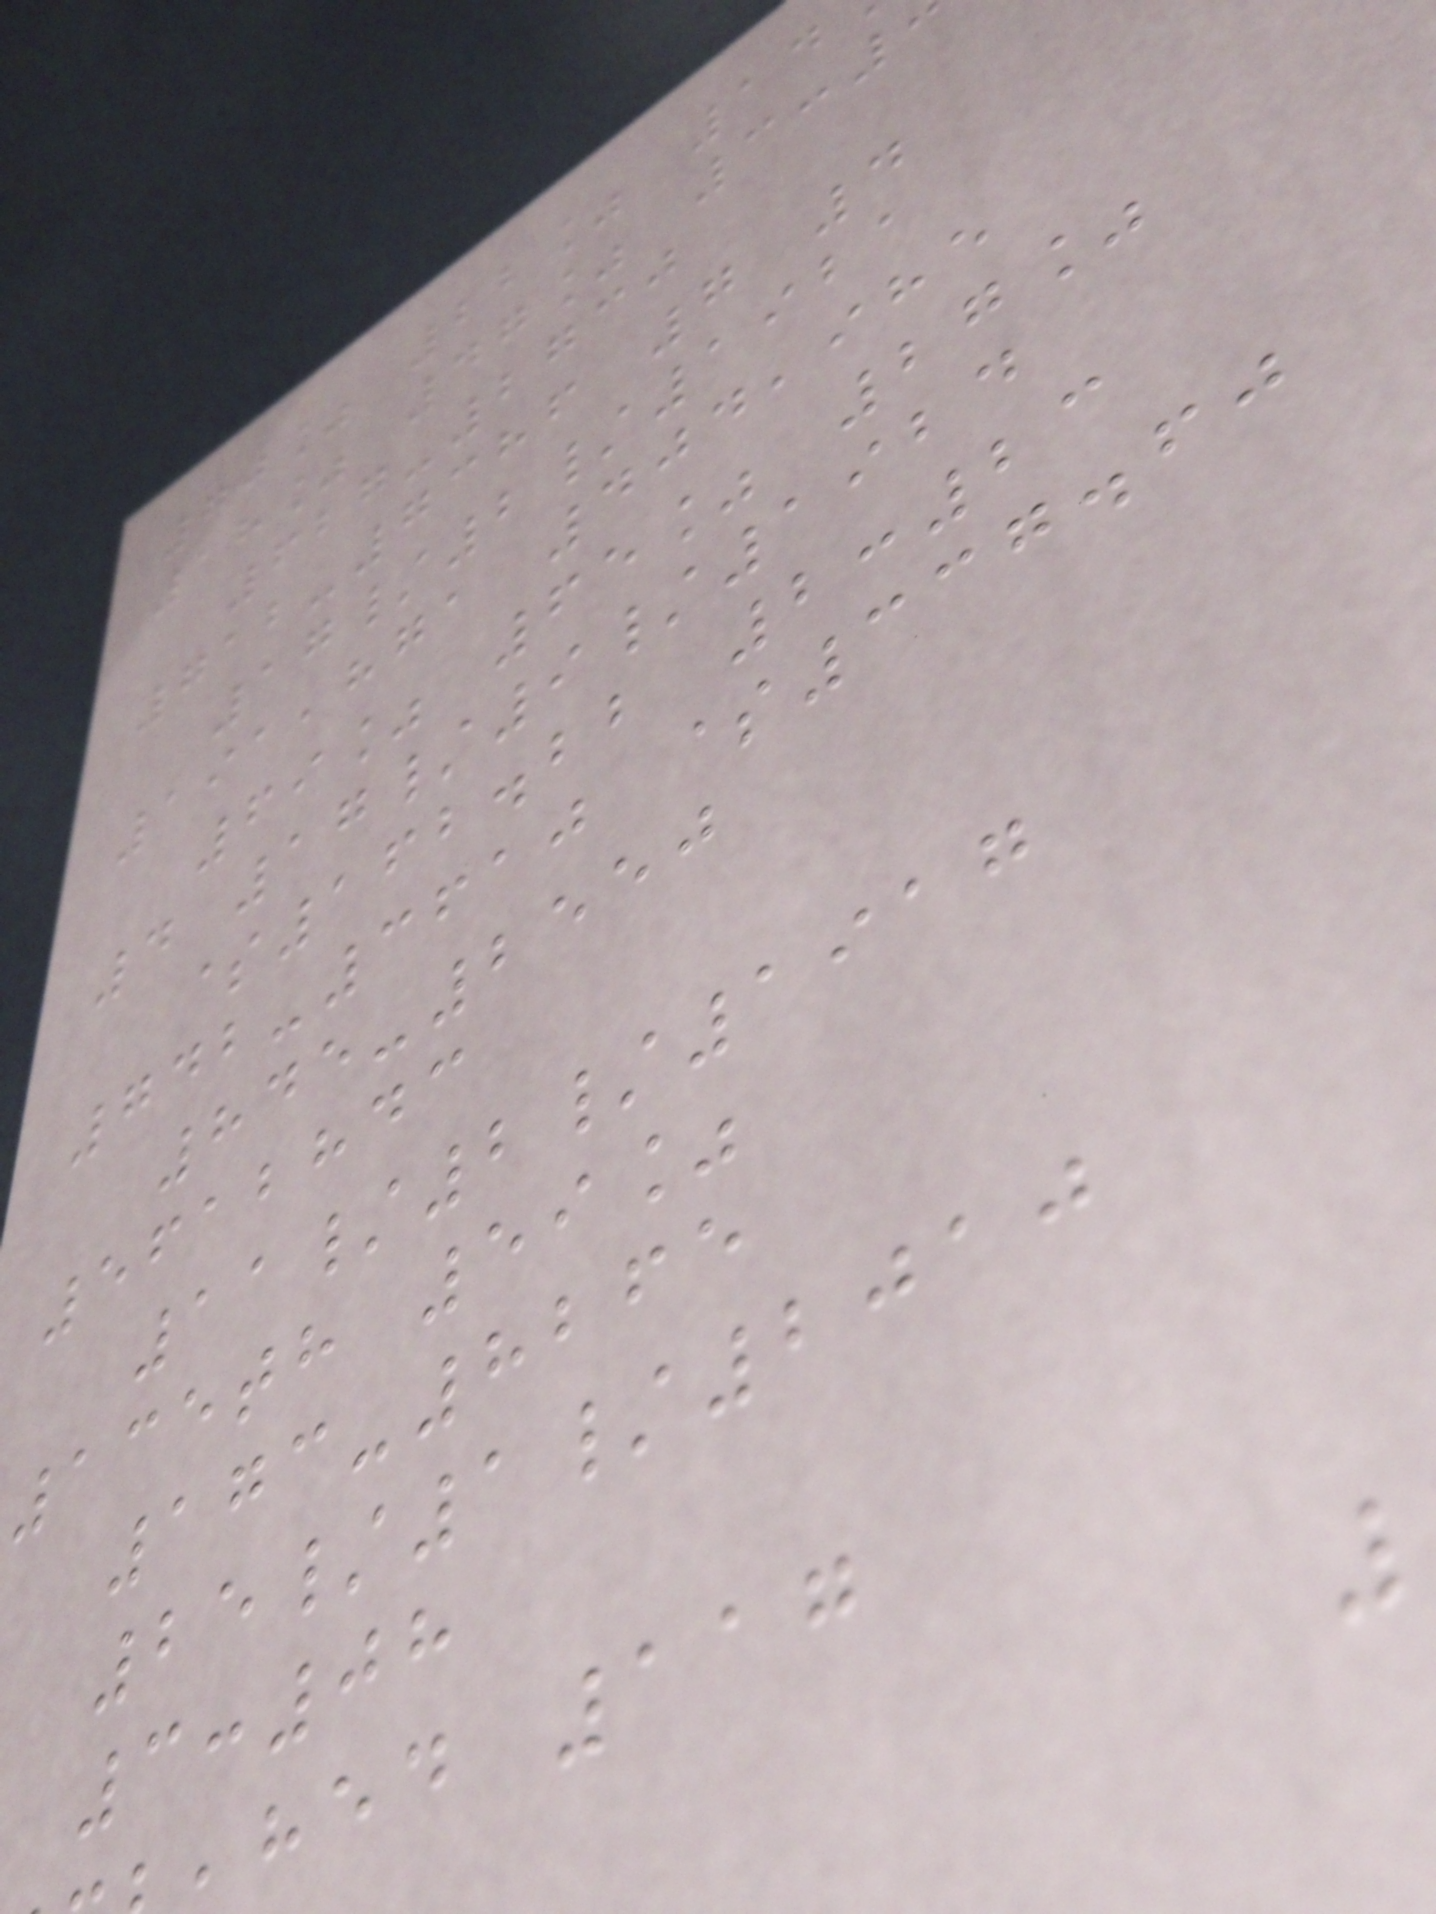70% 22% 14
18% 47% 3:
627-2730
712-7386 7 4
17/2/1921
191,871 404,985
69% 65% 27%
4 17/9/1924
$162.22 2:23
742-3610 $337.60
845-2550
5612843
11/2/1917
135th 59%
173-8265
25/1/2010
3:08
hed 117
